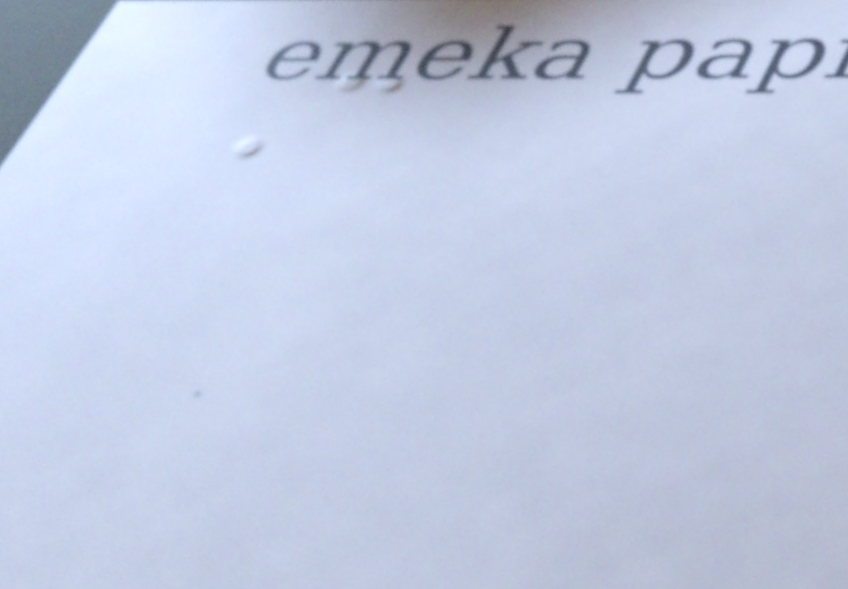C
